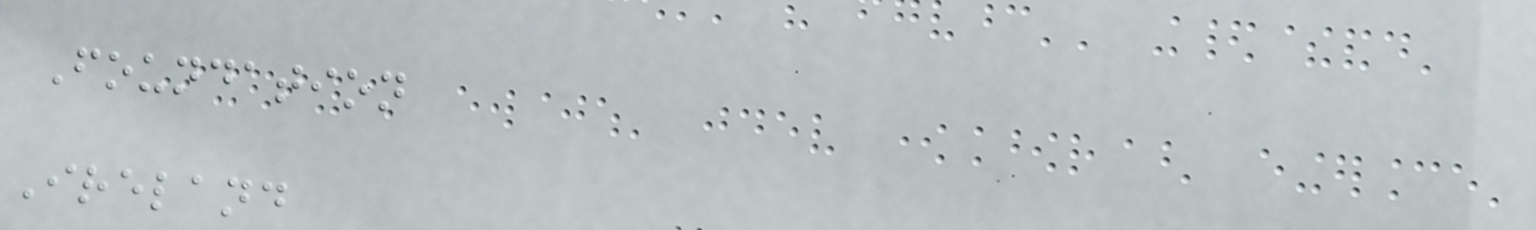Foundation
Ireland
